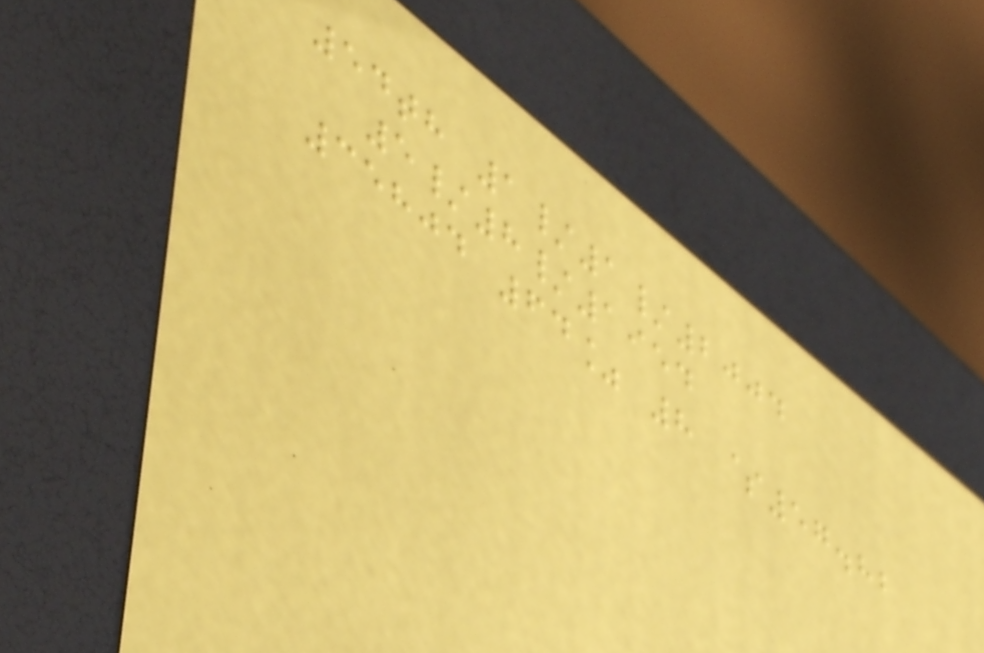54th 1/1/2004
5/8/1954
35804 64% 8 $57.82
